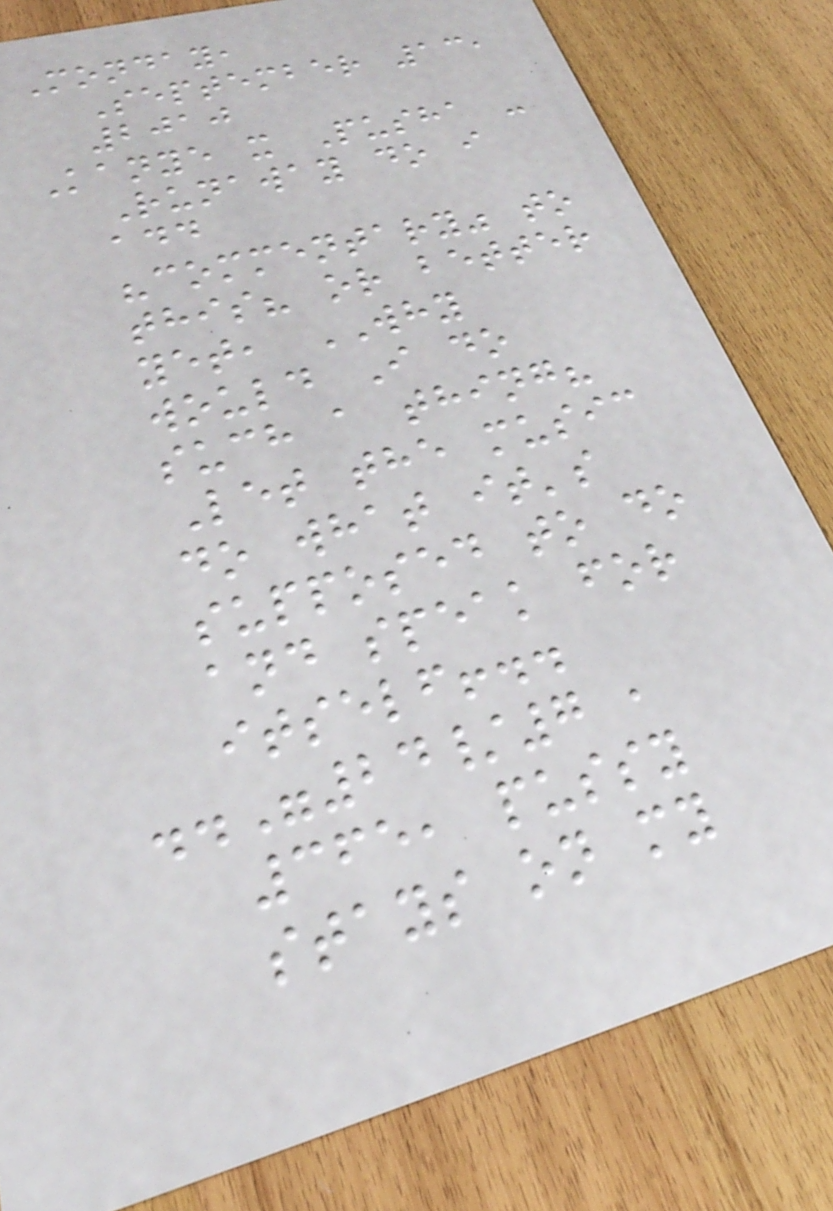Monday,
September 13,
2010
Kanye x Pusha -
Runaway do i
add
"commentary" to
this? or better
yet, WHY
would I do
such a thing?
Let the music
do what it's
supposed to do
and speak for
itself!..
.."24/7 ,
365, pussy
stays on my
